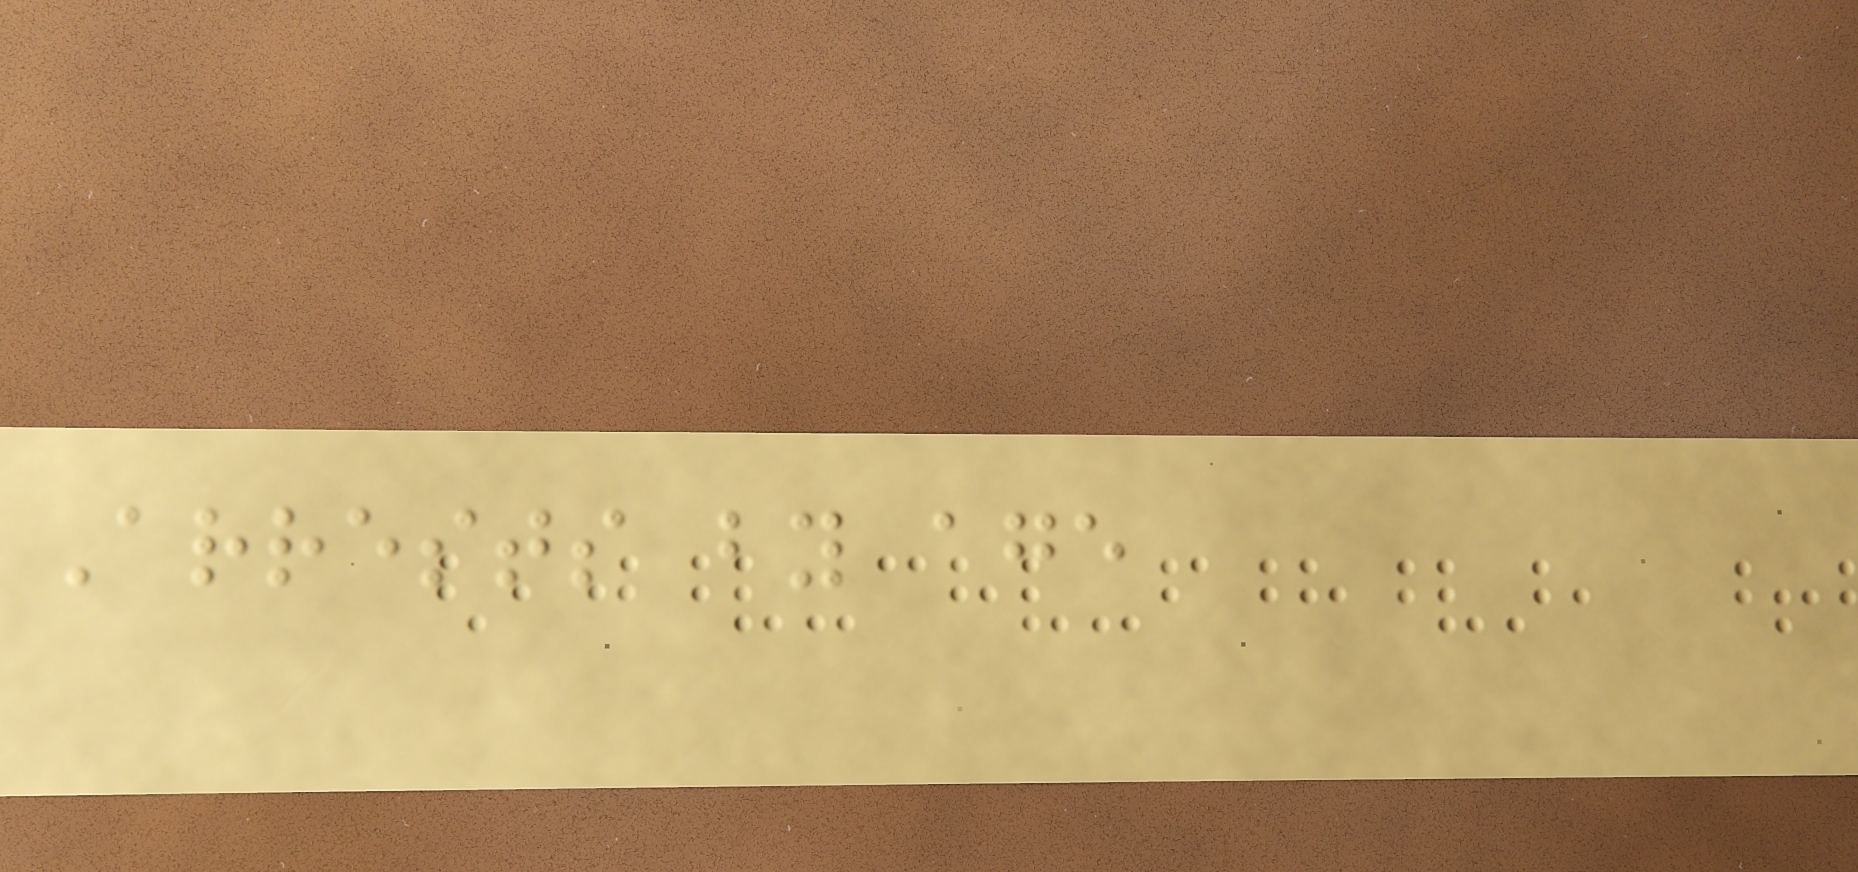Arrests by age
